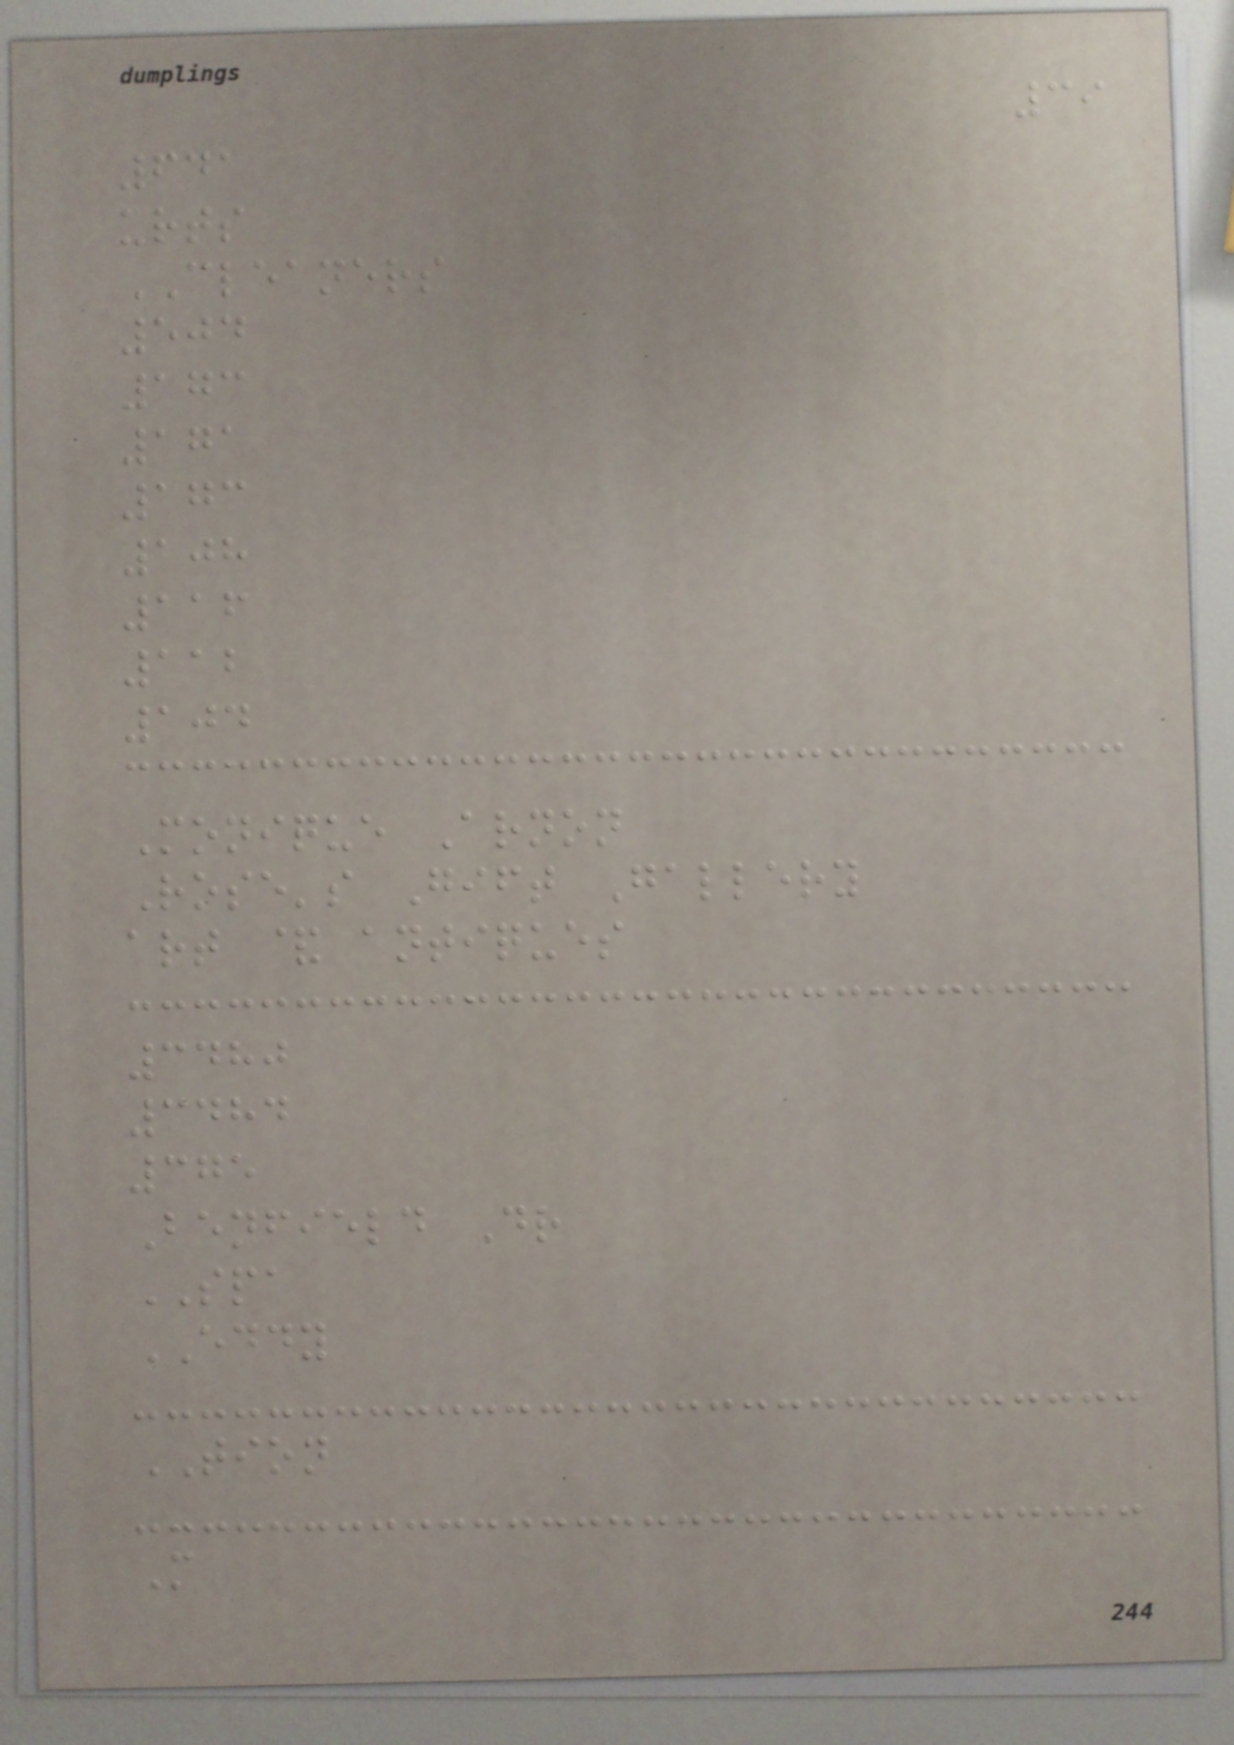39
641
urts
CLEANERS
504
173
171
173
108
116
112
104
Monique Arnon
Rose's Gift Gallery
art & antiques
3480
3484
375
Benfield Dr
SPA
EDDY
TION
M
